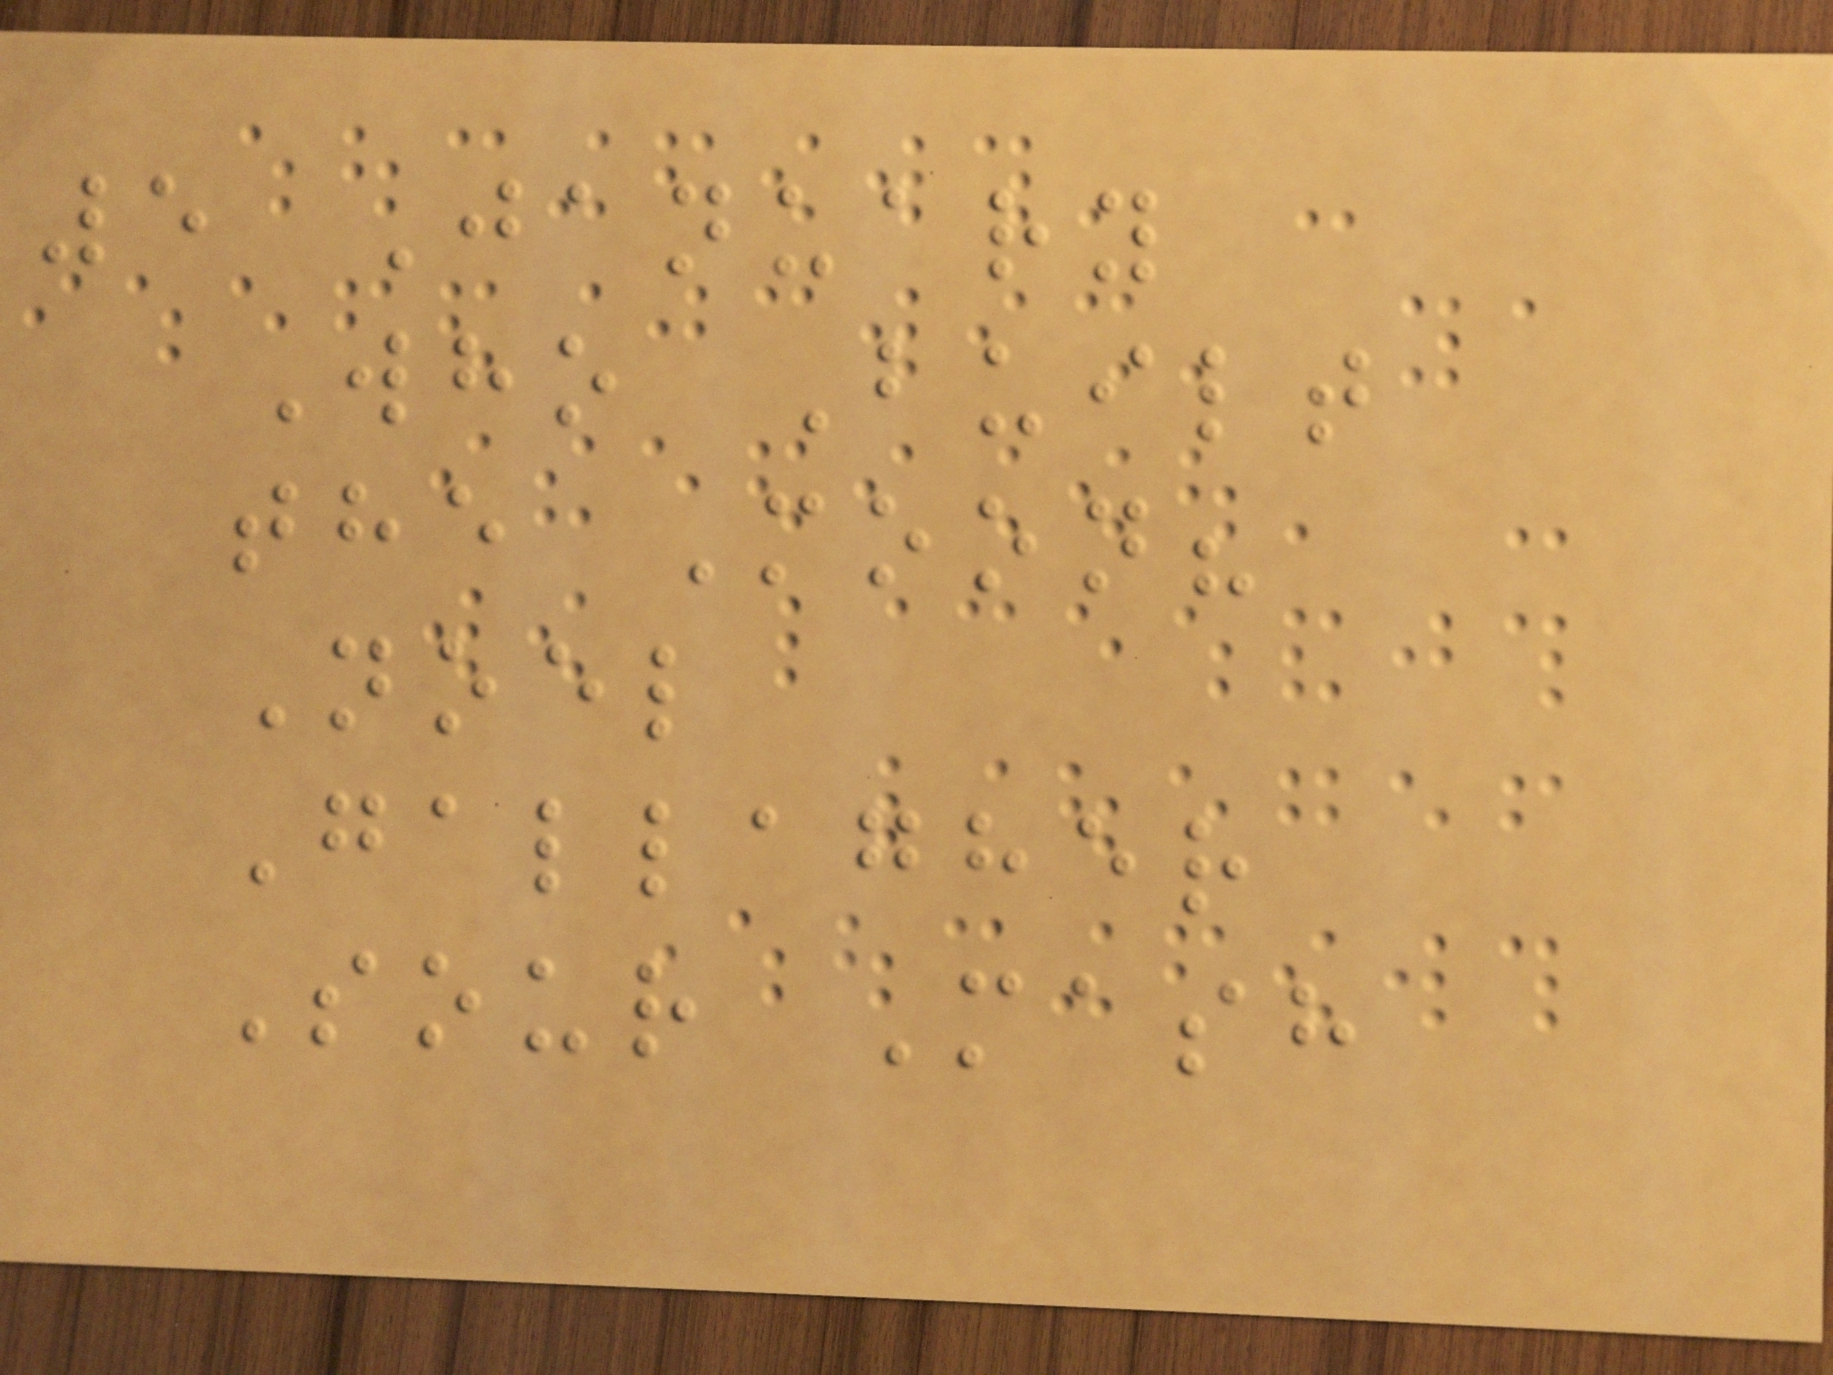5 January
Who Built
the Moon?
Noel
Gallagher
Sour Mash
